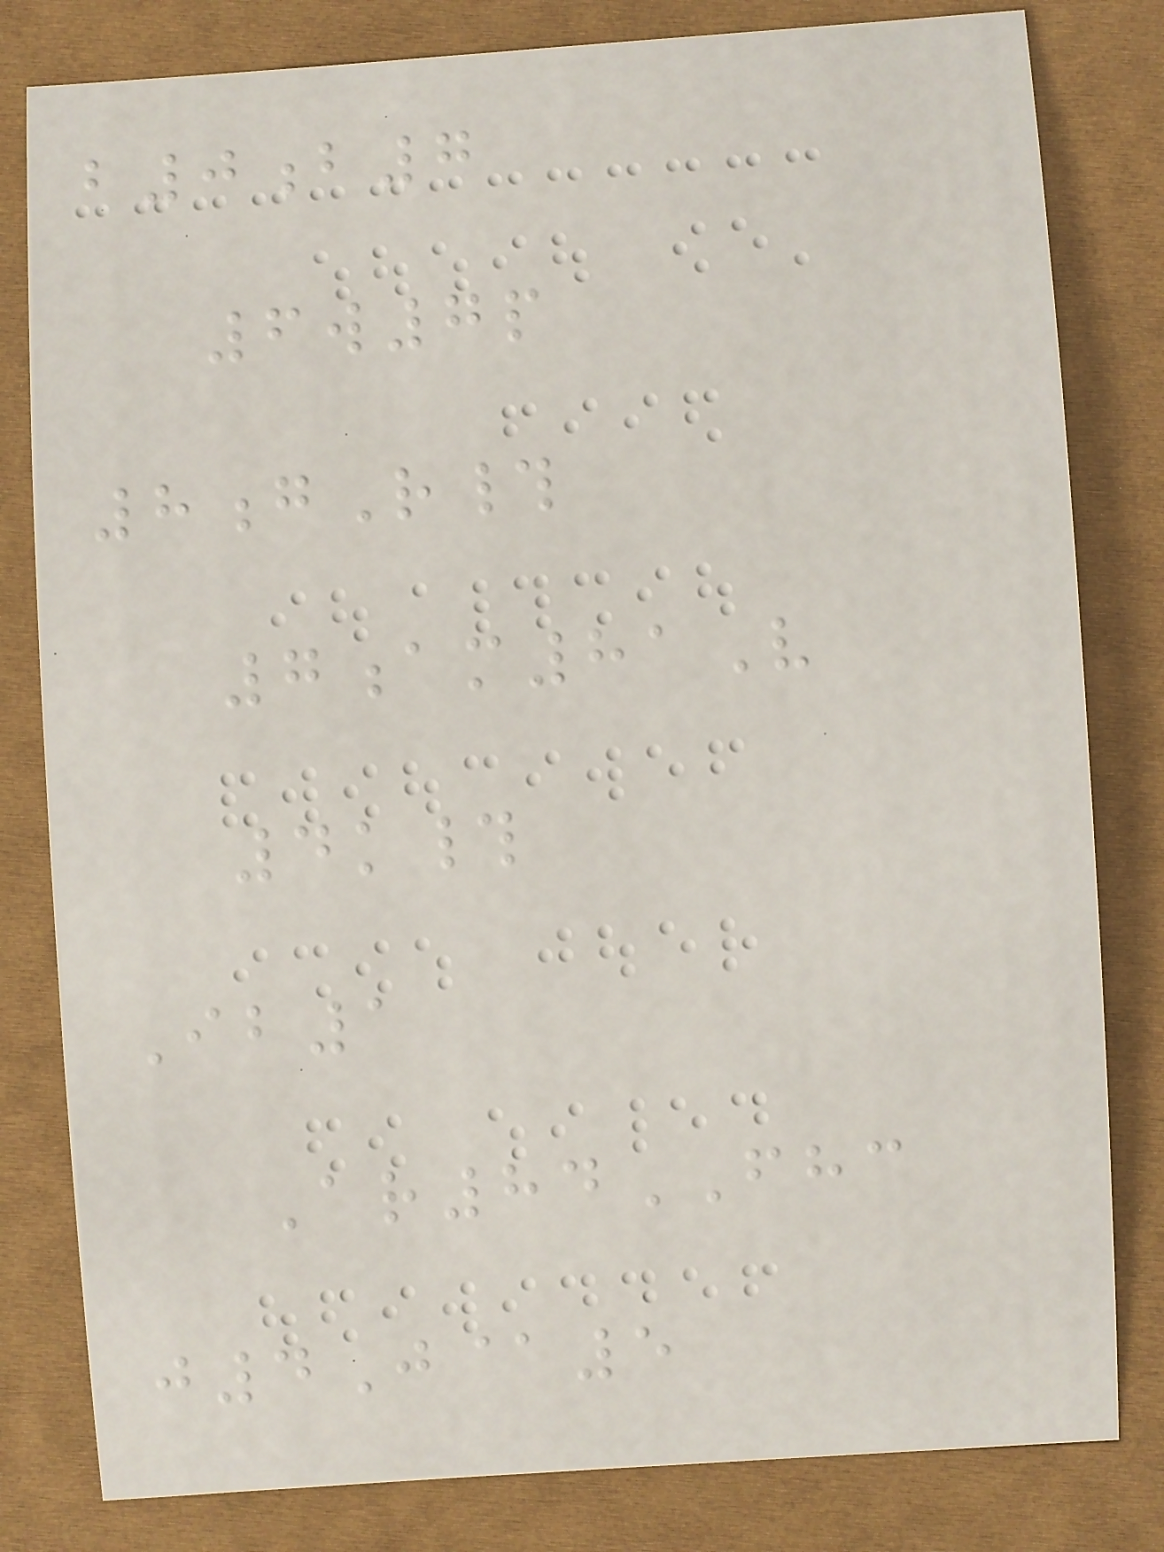b0b7
6w7p
8gR#
7am81V
4k#
Ib1
Ar84FHC
j4J@5
